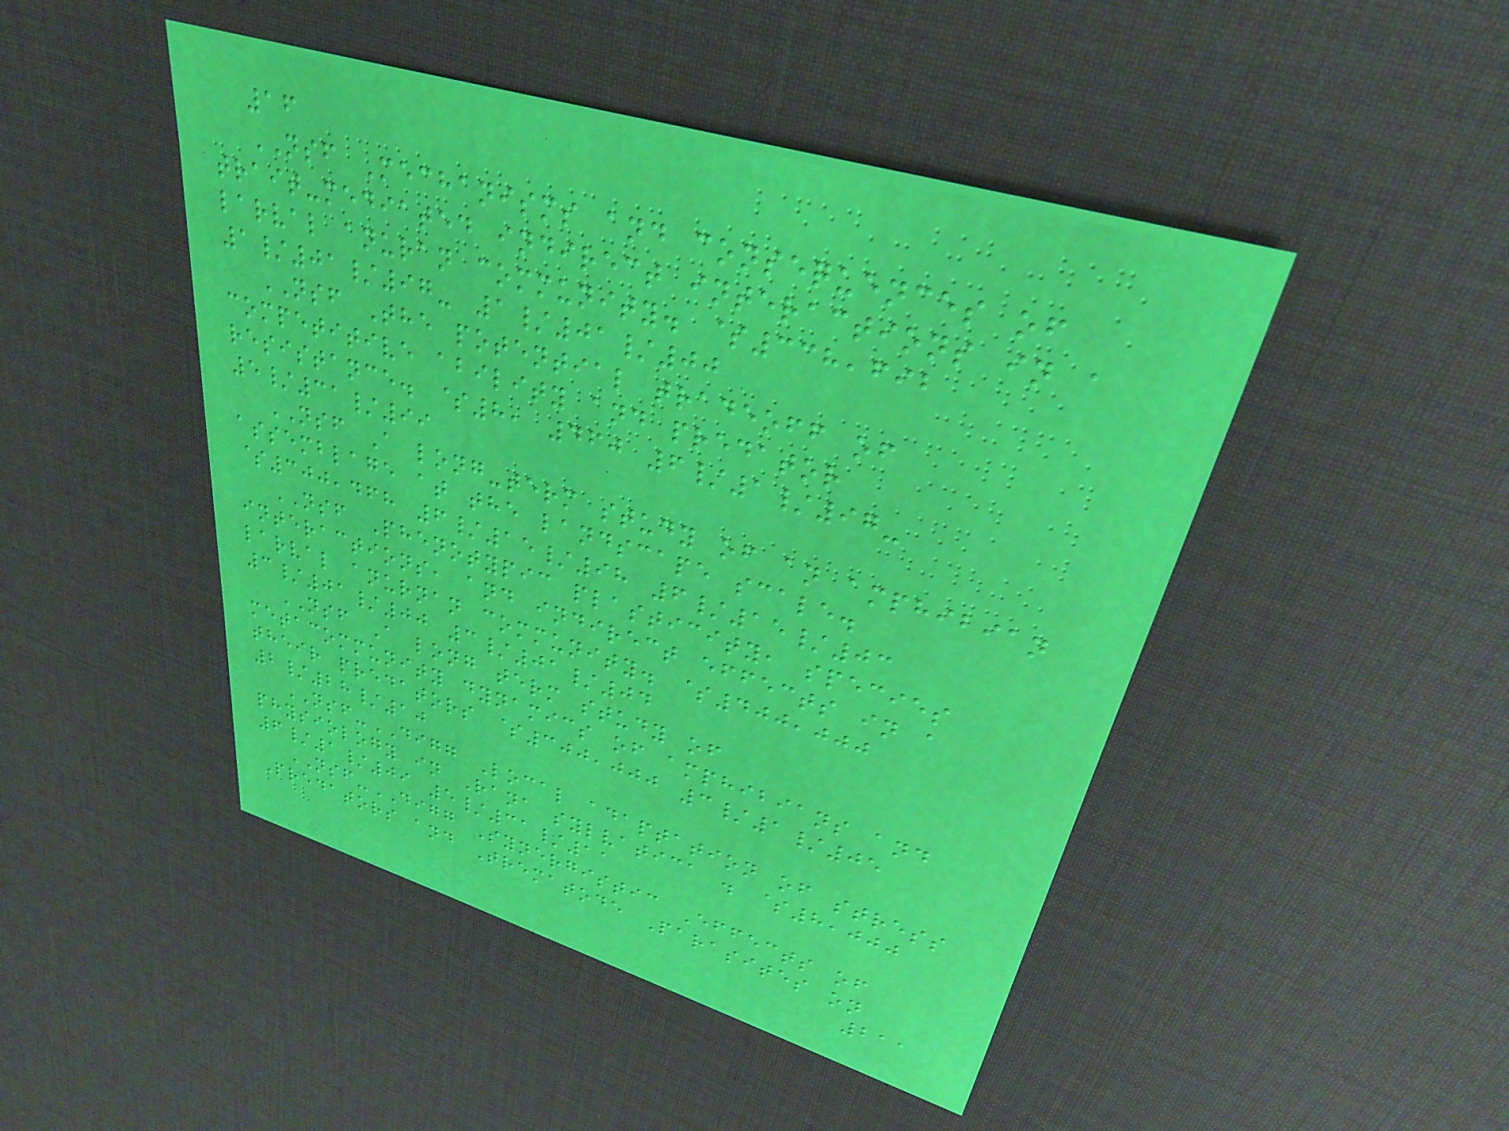16
NSF Mechanisms and consequences of
trait-mediated indirect interactions in a
larval anuran community. $338,692
1/01/97- 1/01/00
NSF The potential tradeoff of
competitive ability and predator
resistance. $8, 460 6/1/97-
5/31/99
NSF A long-term study of an amphibian
assemblage at the landscape scale.
$300,468 6/15/98 6/15/03
NSF Phenotypic plasticity, species
interactions, and indirect effects in a
larval anurnan community. $400,000
3/01/00 3/01/04
NSF A long term study of
metacommunity dynamics of amphibians and
their predators $300,000 3/1/05
2/28/10
NSF-DIGG Local adaptation of stress
physiology in Rana sylvatica . $8,000
6/1/09 5/31/11
NSF-DIGG Synergistic Effects of
Predators and Trematode Parasites on
211
